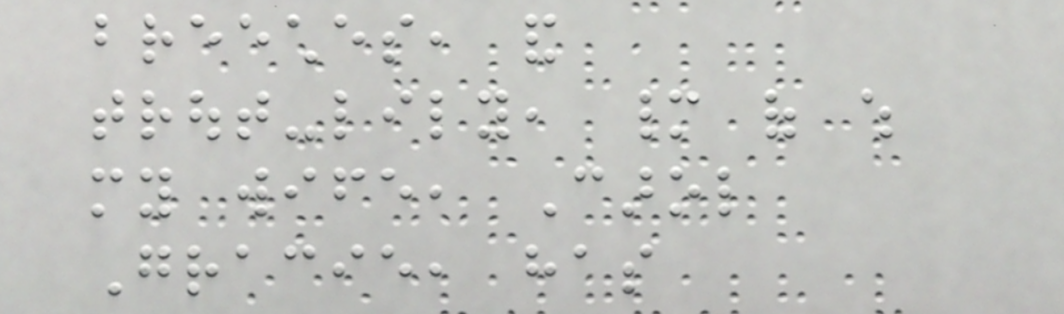breeches, and
trout-lily, many of which
my wife, Carol
Gracie, has
